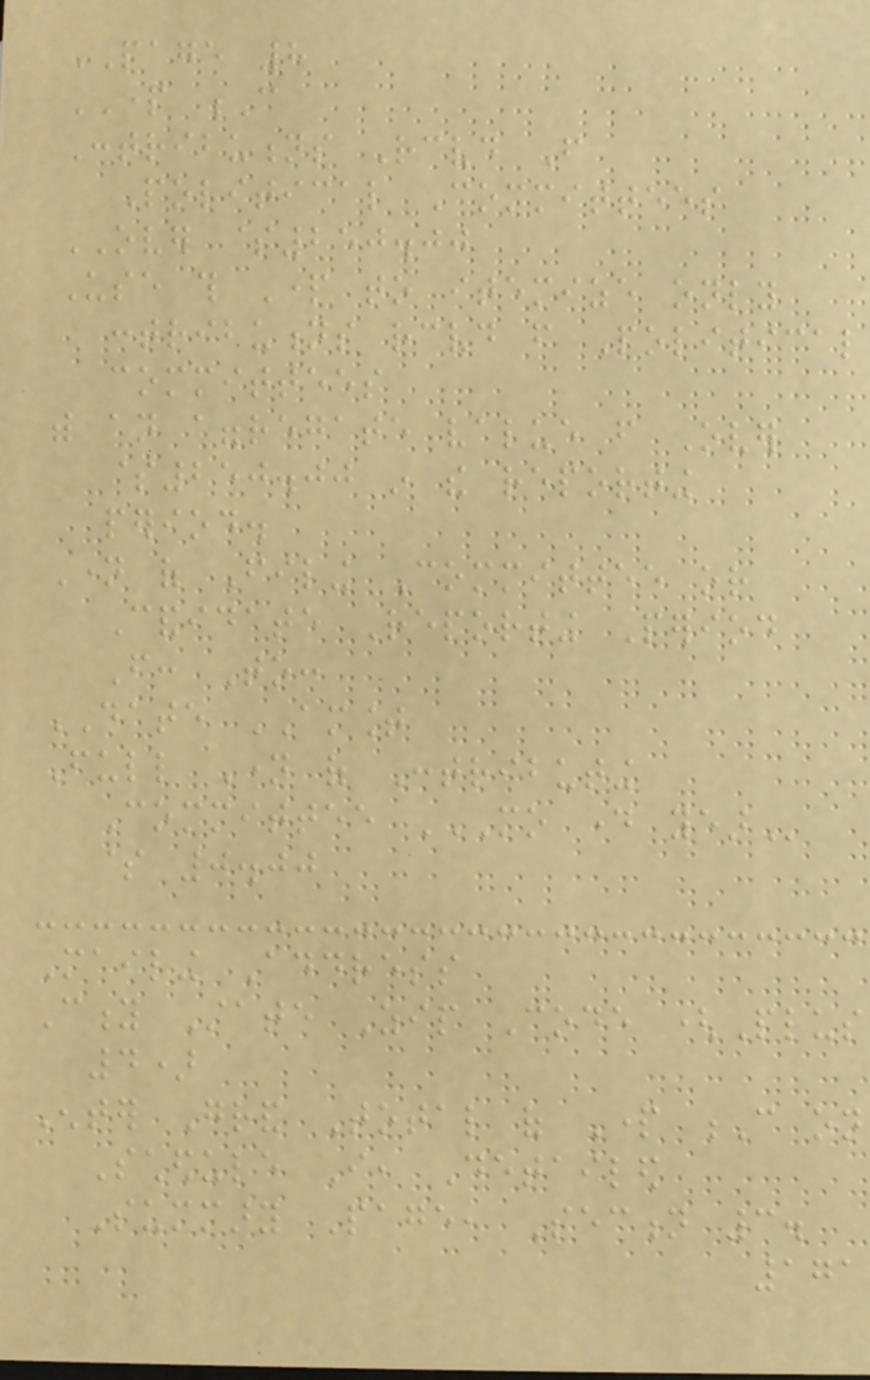PAGE 8
PART C
Contributions Received From
Political Committees
OVER $250.00
Use this Part to itemize only
contributions received from Political
committees
with an aggregate value from Over
$250.00 in the reporting
period.
Name of Filing Committee or
Candidate Reporting Period
From: To:
DATE AMOUNT
Full Name of Contributing
Committee MO DAY YEAR
$ 0.00
Mailing Address
City State Zip Code (Plus
4)
Enter Grand Total of Part C on
Schedule I, Detailed
Summary Page, Section 3.
171
